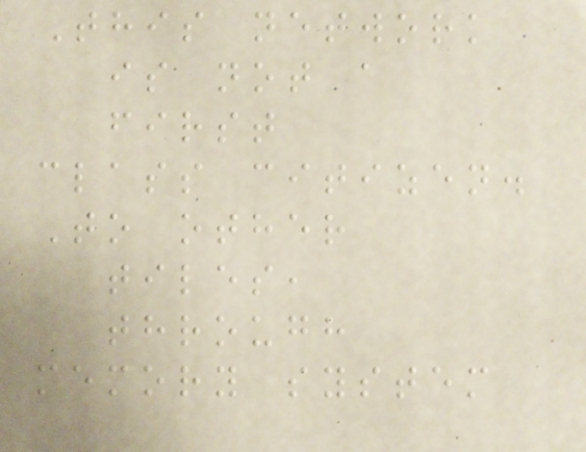This network
is not a
first
class citizen.
To other
tiles,
through
memory system
